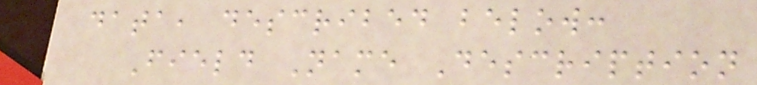data, described below:
Field Name Description
